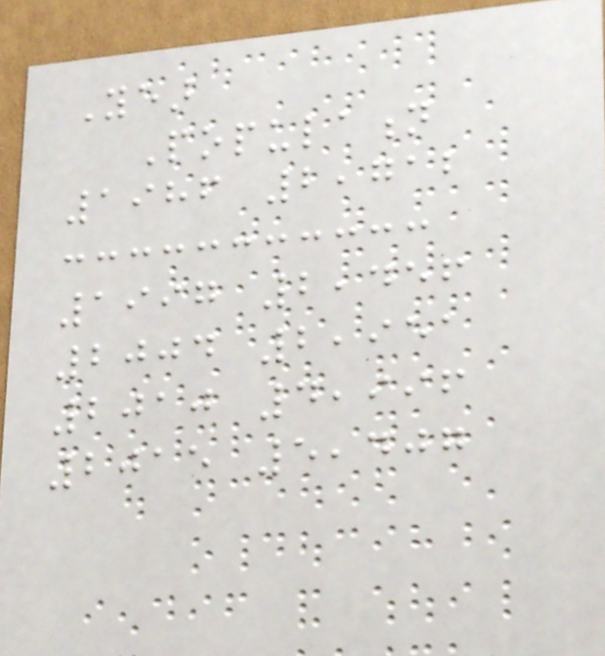Year
Population
1986 2,712
1997 2,456
2004 2,951
2010 4,996
2015 5,407
